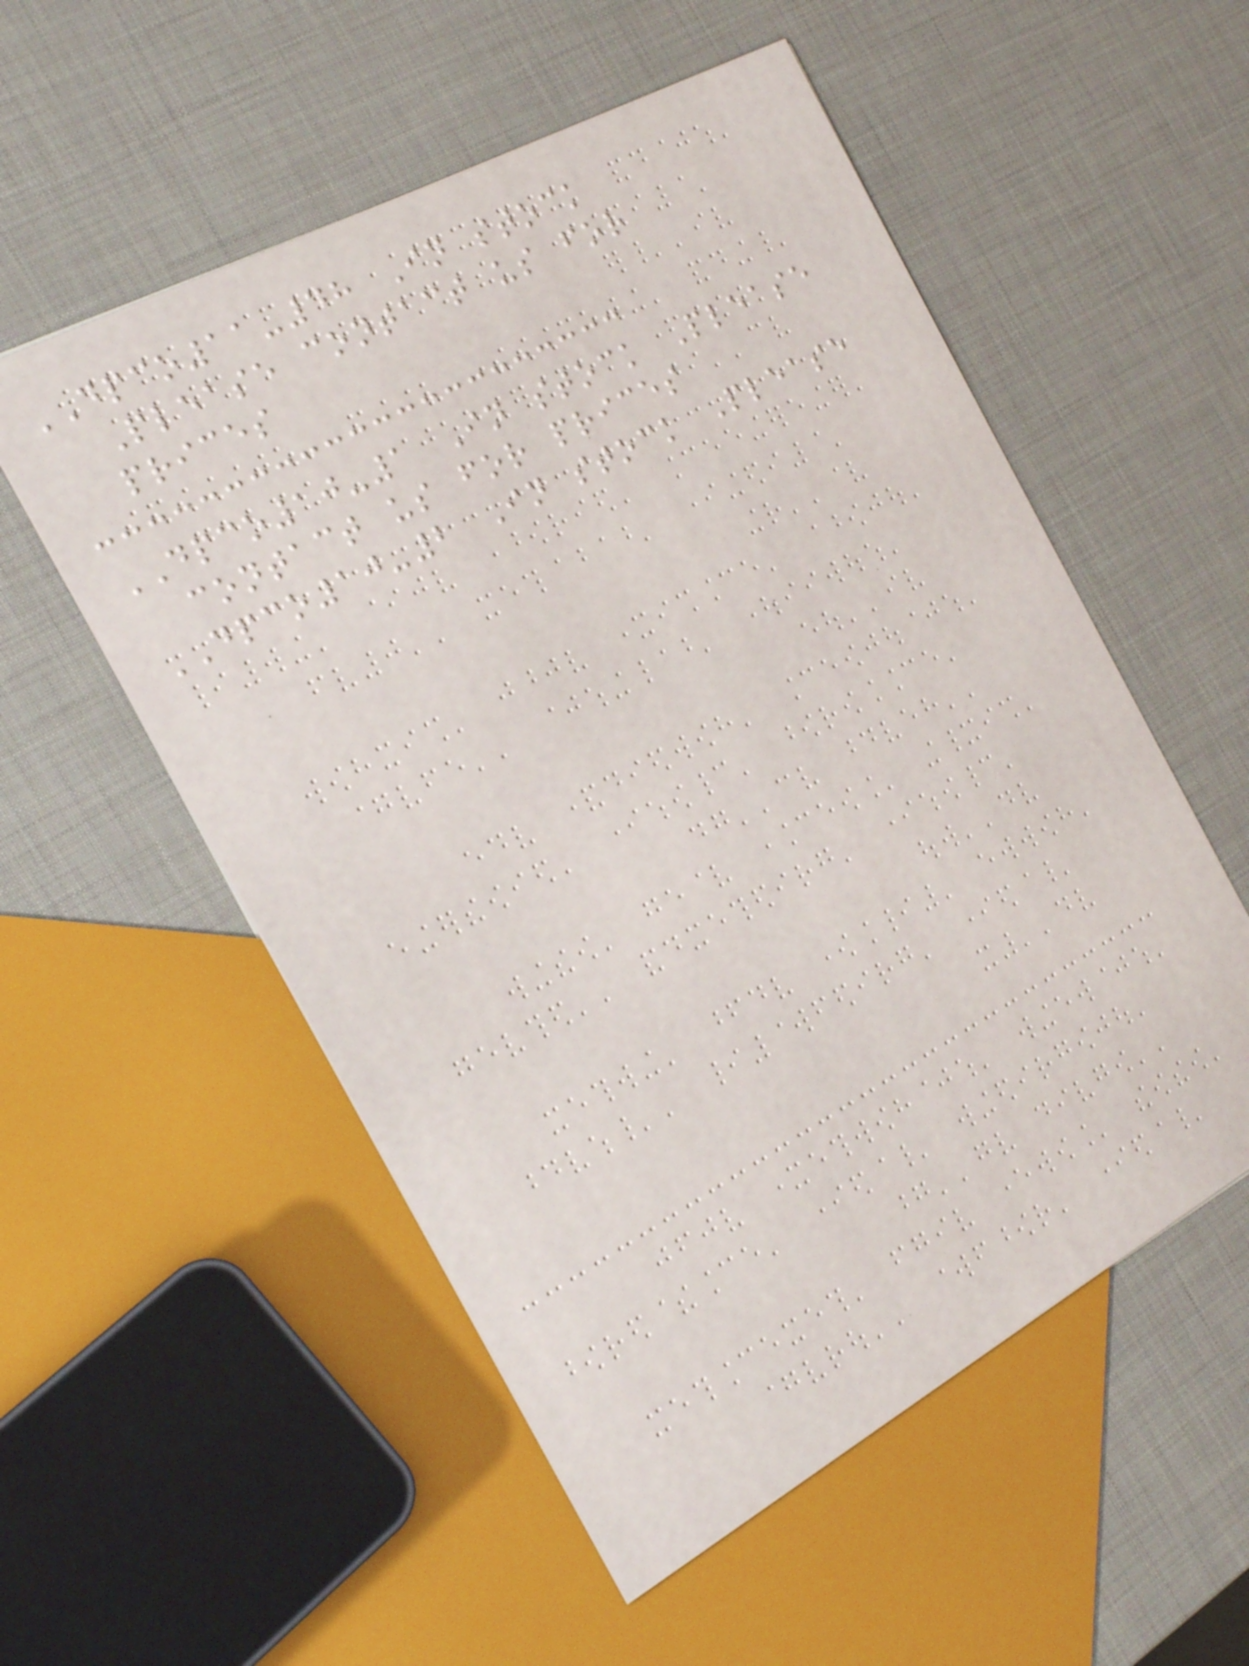DPCO11-48 In stock
Please contact us for
prices
DPCO10-1 In stock Please
contact us for prices
DPCO10-2 In stock Please
